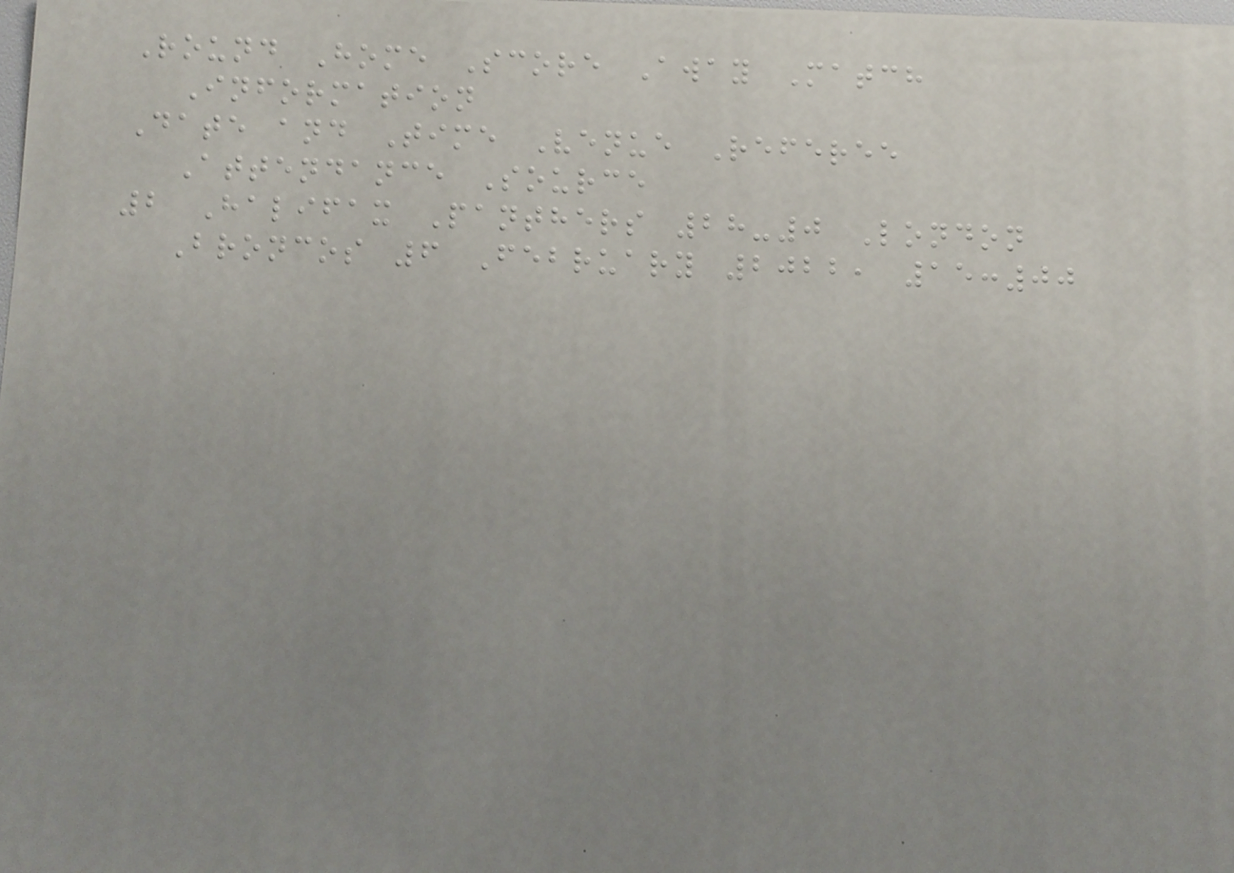Round Home Score Away Match
Information
Date and Time Venue Referee
Attendance Source
2 Halifax Panthers 28-0 London
Broncos 6 February 2022, 15:00
